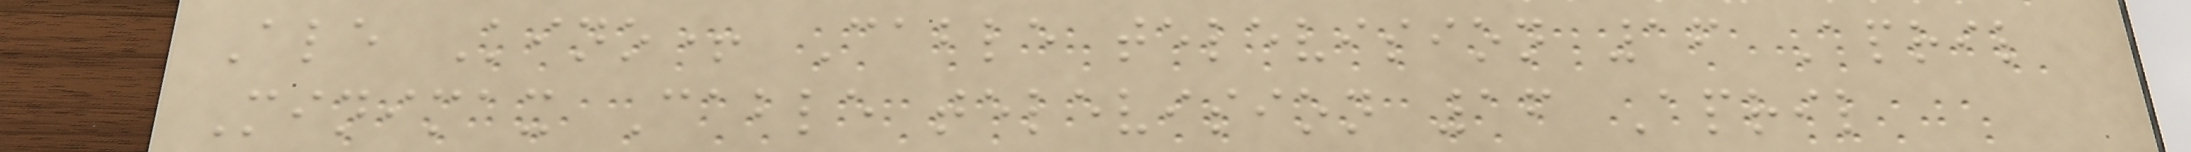Ale Kino+ Cable television 16 April
Minimax Cable television 16 April
